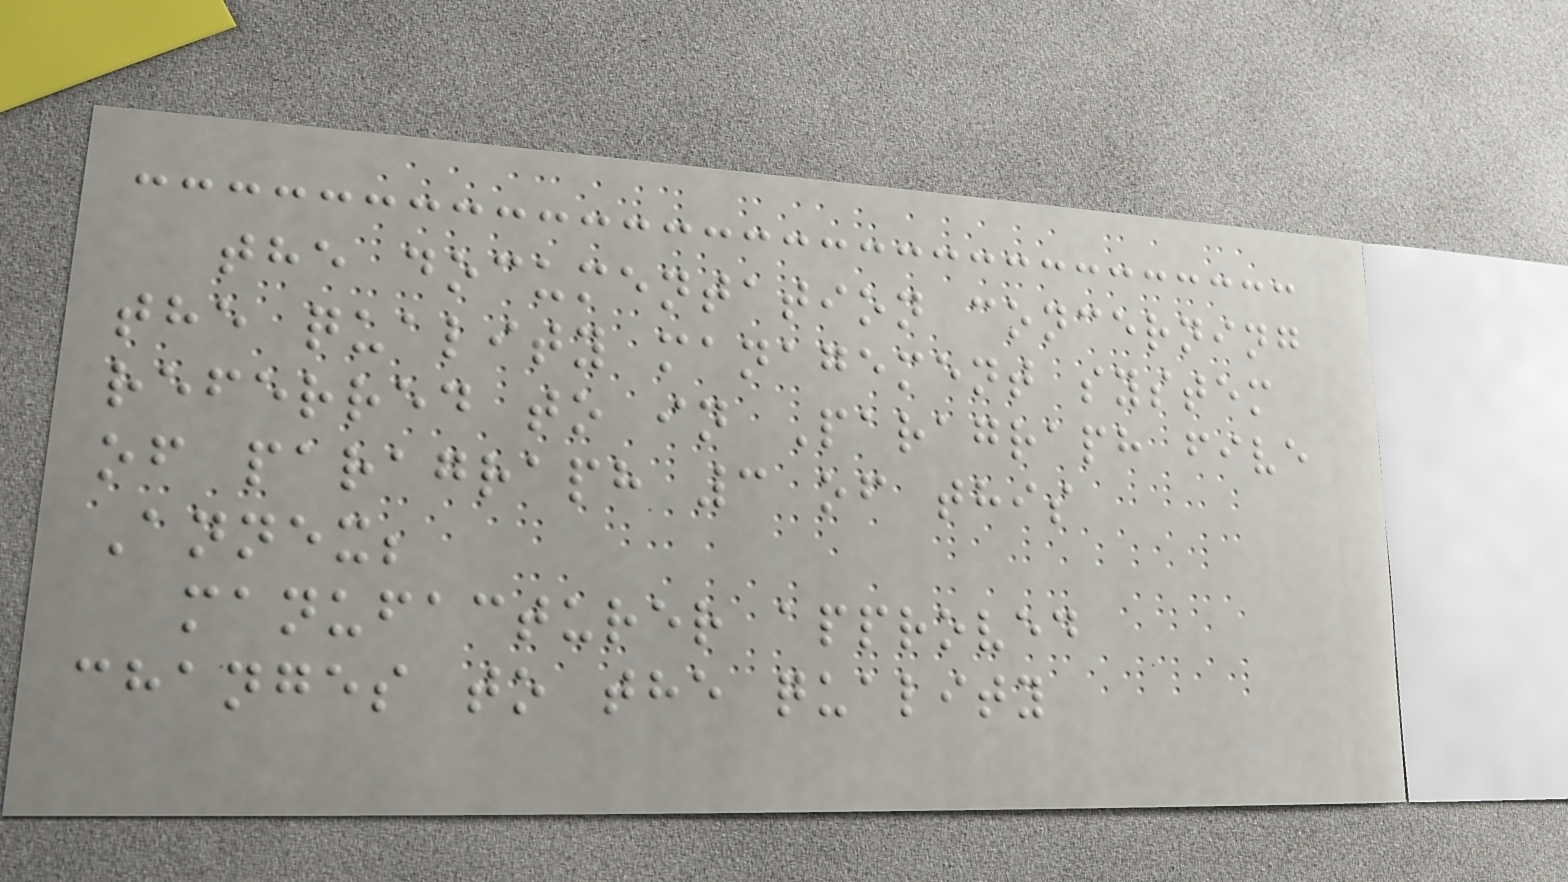the documentation concerning
the quality management system
referred to in Paragraph five
of paragraph 3 of this
Annex;
manufacturer approved
changes to the quality
